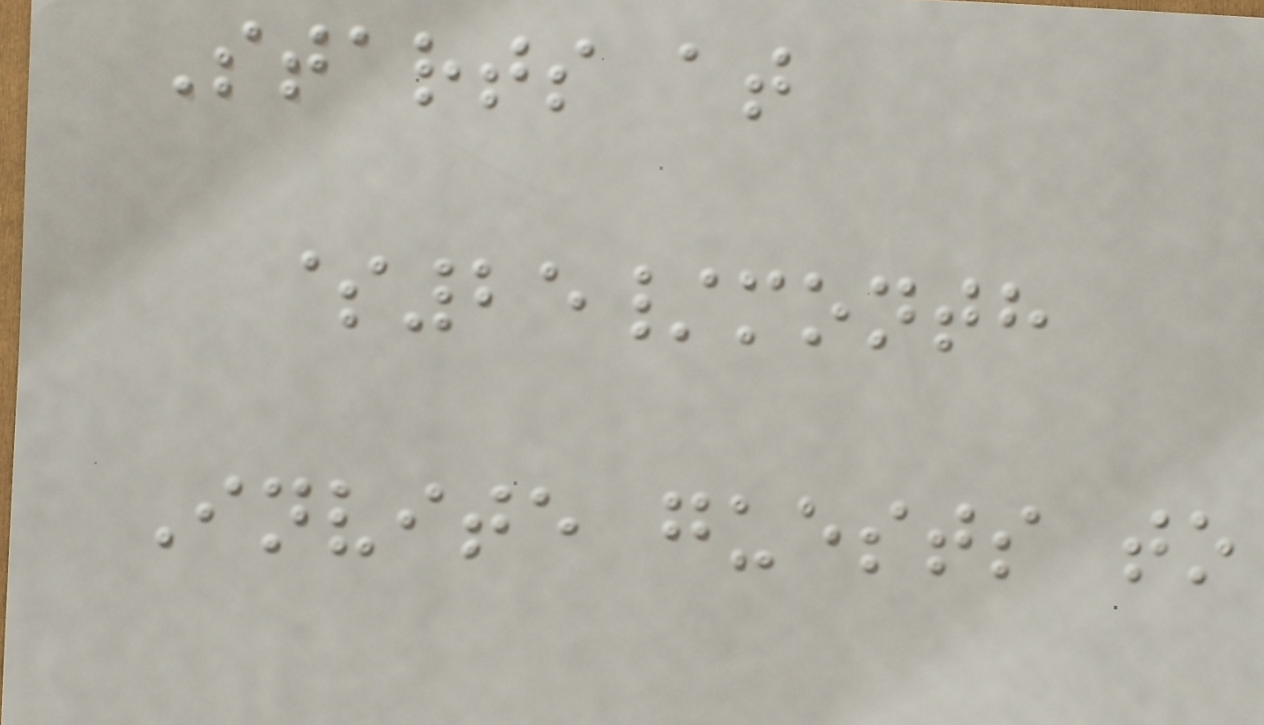Starts at
$25/month
Invite guests to
